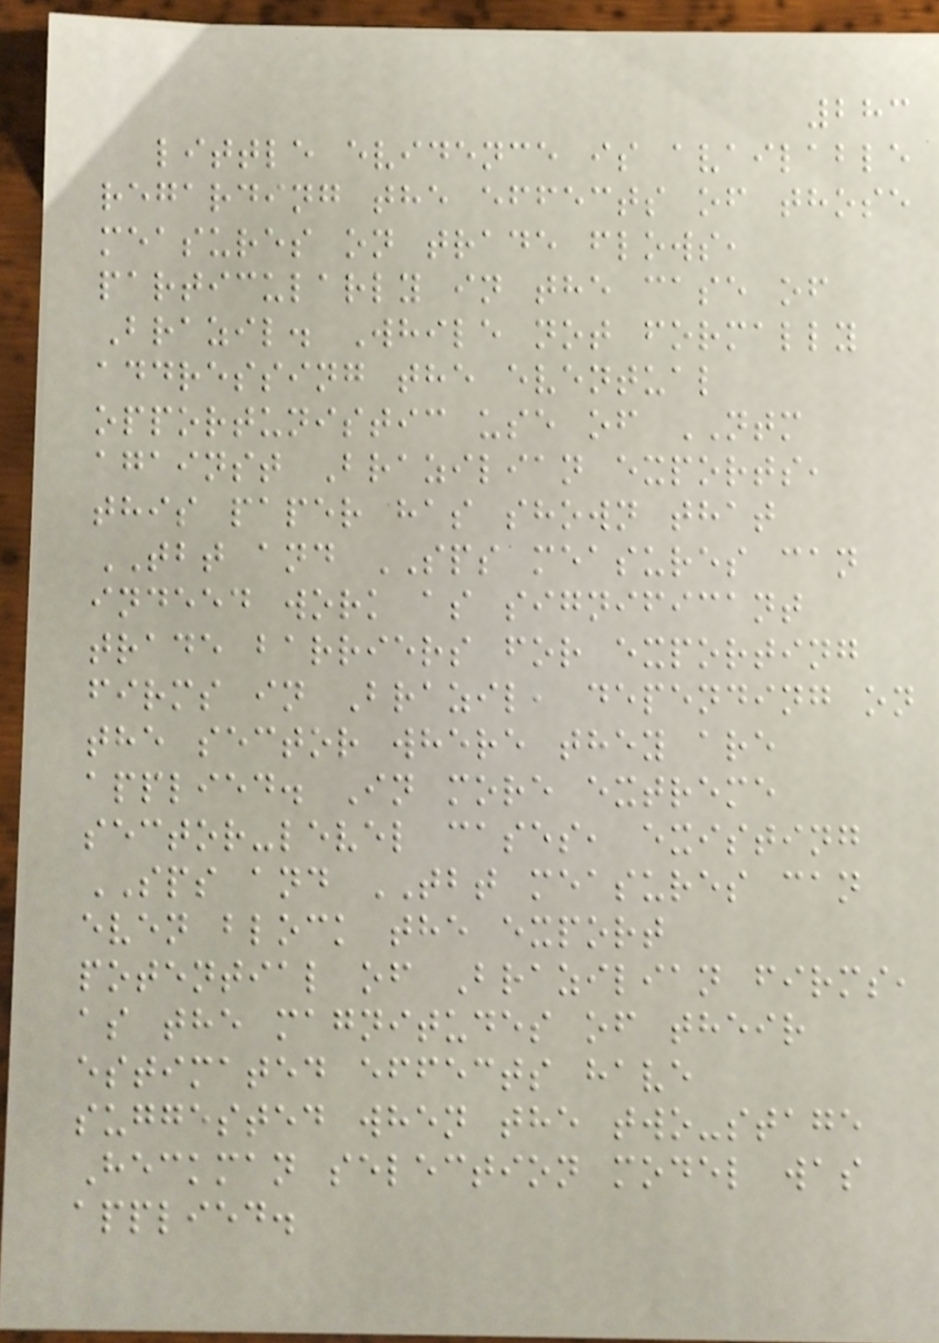283
little evidence is available
regarding the effects of those
measures on trade flows,
particularly in the case of
Brazil. While not formally
addressing the eventual
opportunistic use of NTM
against Brazilian exports,
this paper has shown that
TBT and SPS measures can
indeed work as significant
trade barriers for exporting
firms in Brazil, depending on
the sector where they are
applied. In more extreme
sector-level cases, existing
SPS and TBT measures can
even block the export
potential of Brazilian firms,
as the magnitudes of their
estimated effects have
suggested when the two-stage
Heckman selection model was
applied.
